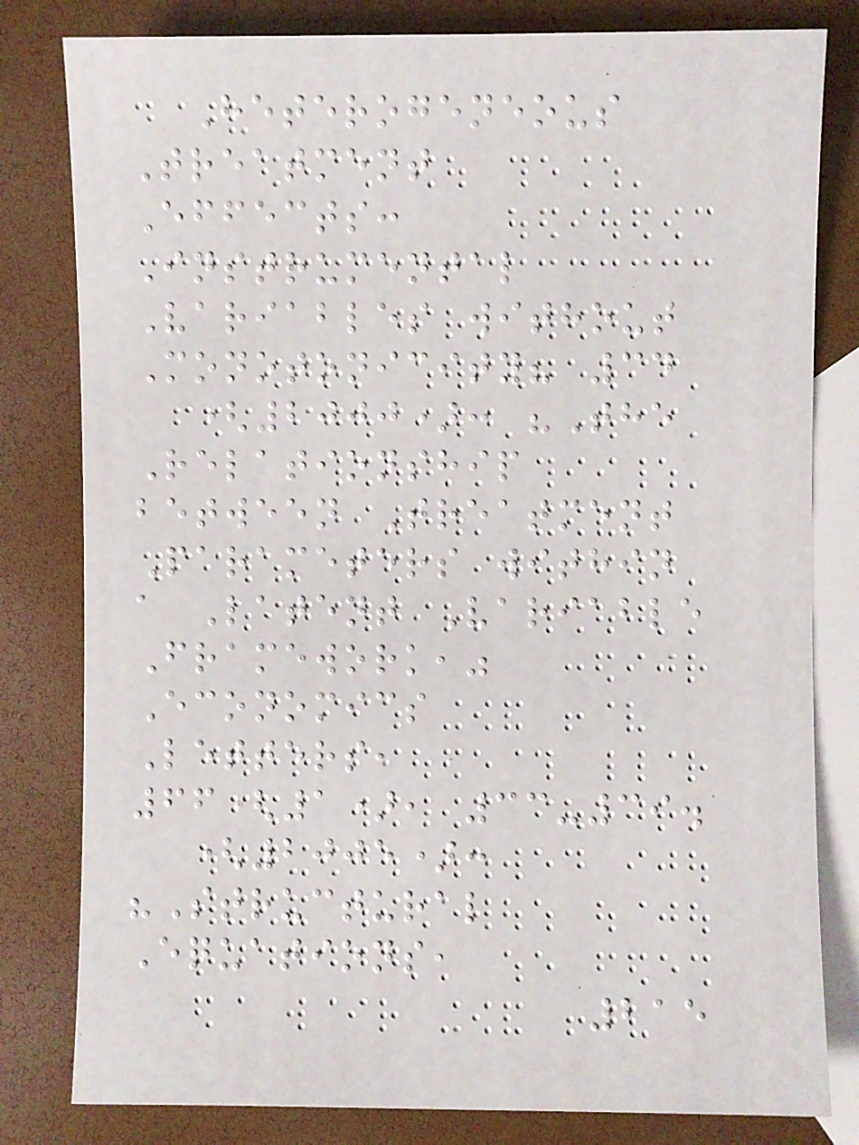Heterogeneous
Treatment
Effects:
Instrumental
Variables without
Monotonicity? 34
(2000): "The
Relationship
between Treatment
Parameters within
a Latent Variable
Framework,"
Economics
Letters,
66(1), 33-39.
(2005):
"Structural
Equations,
215
